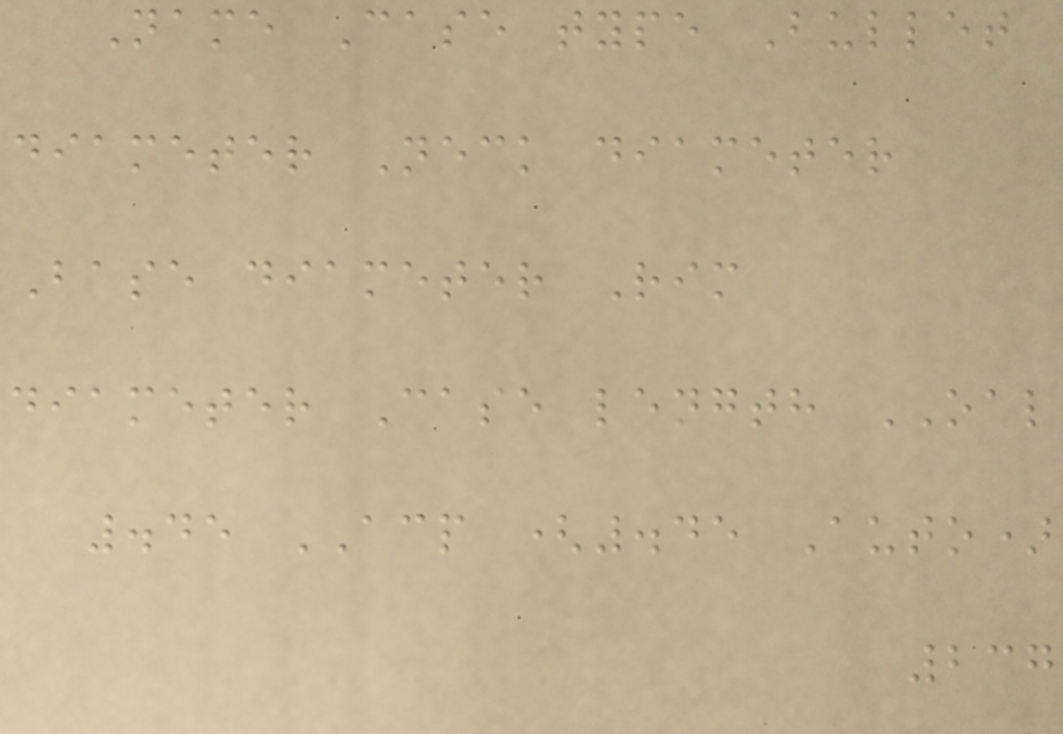Name Case type Bullet
diameter Neck diameter
Base diameter Rim
diameter Case length OAL
.45 ACP (.45 Auto)
237
